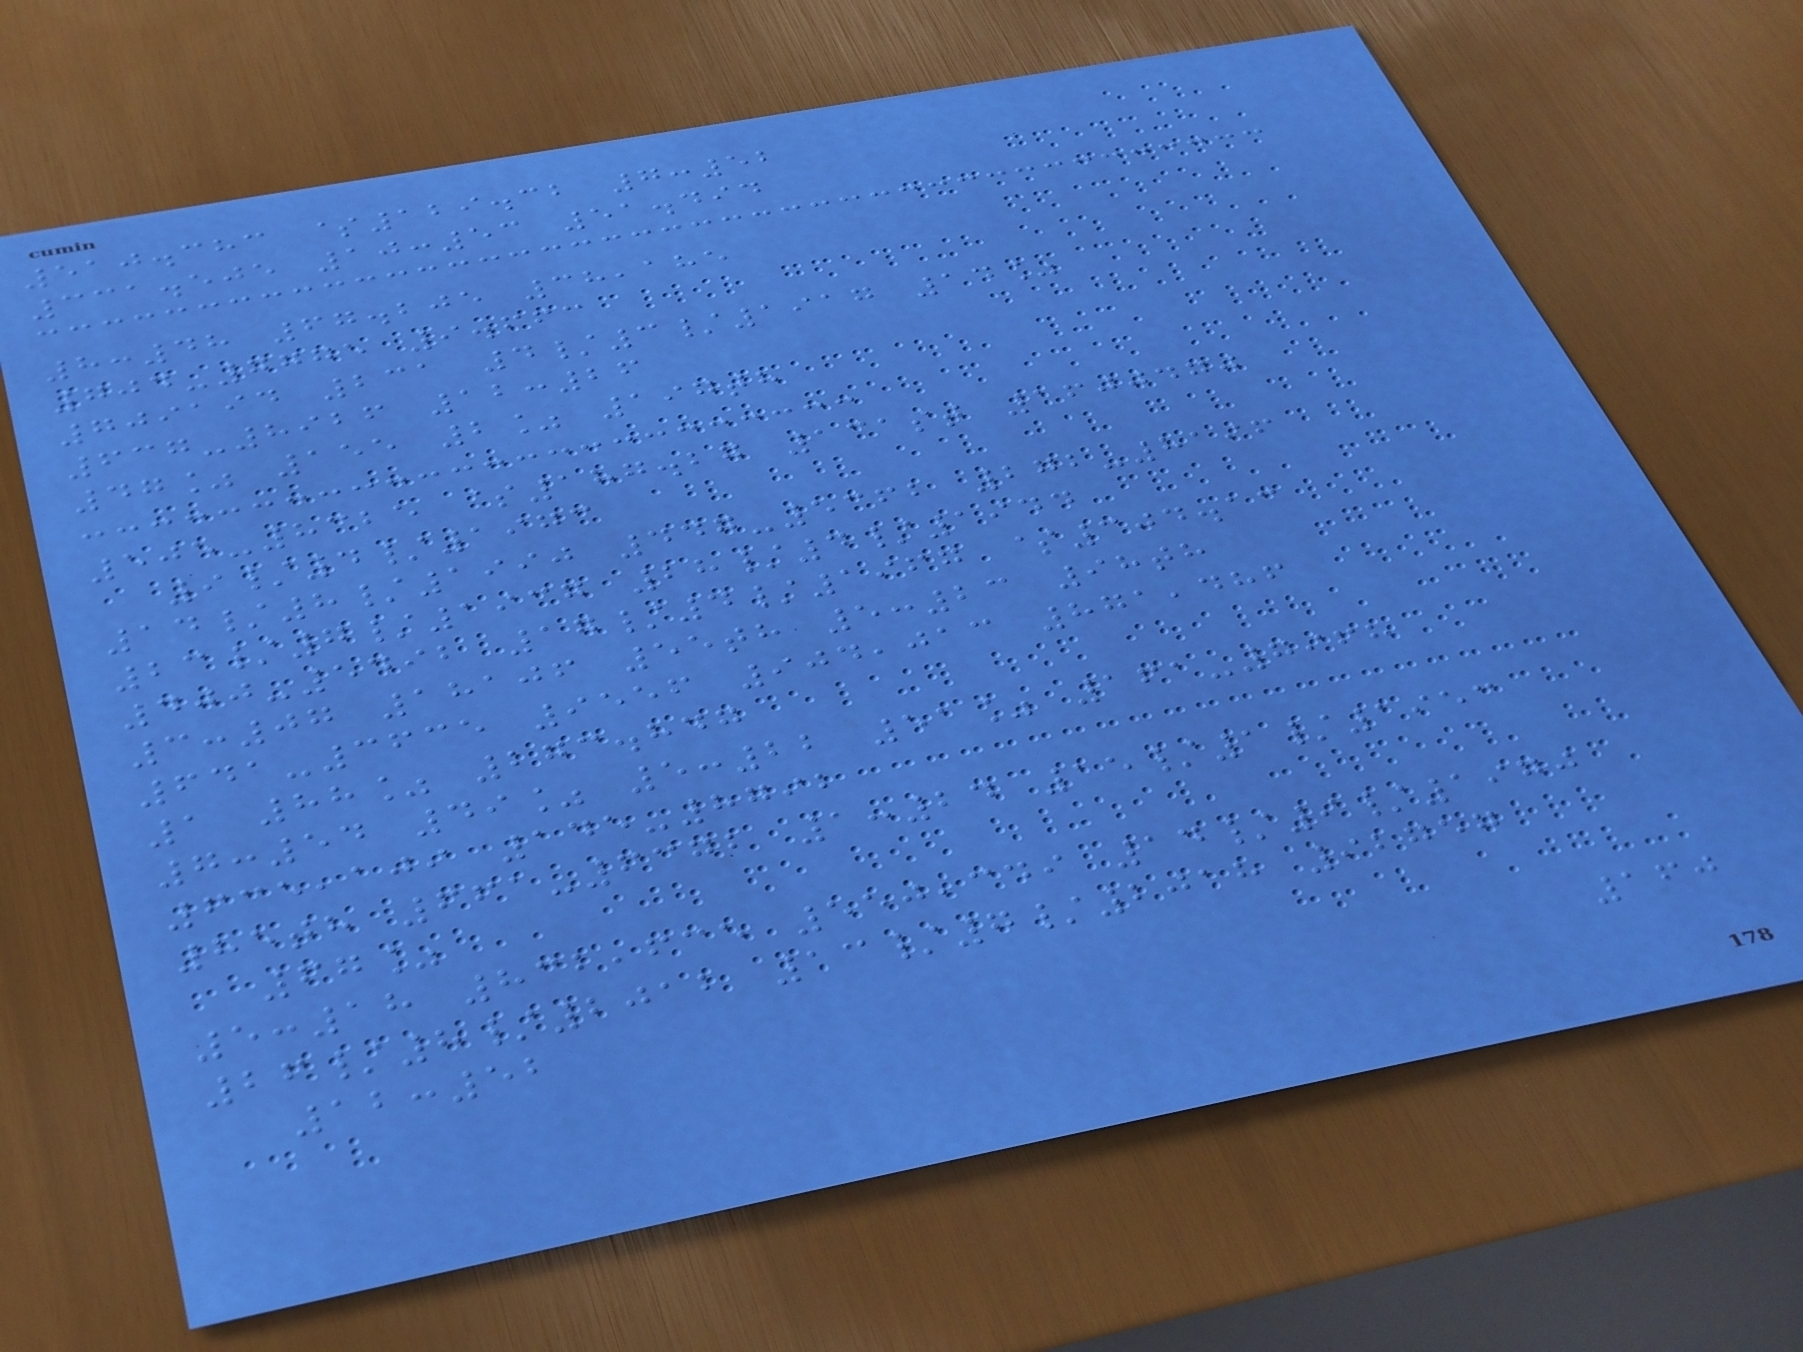510.383 $129.32 7:52
331.505 10:53 51.494
8:48 67.205 38,185
704-7775 9.663
709194 231 4/3/1917 14%
637-8926 12:26
47% 155 2% 197th
505-8325 $187.27 131st 1600470
9/4/1973
14/8/1990 447-5362 272-8196
23/7/1937 28/4/1944
400-5492 17/4/1967 $304.13
3:07 18106 55th 5:23 98th
641-3635 9556 904,013 871,486
1 88% 273.847
7:54 49% 5:22 51% 161-7968
635,109 145-8792
85th 661-6372 1:24 15/1/1953
67%
5:18 832,635 550,349 14/9/1970
26/8/2012 13/7/2018 92757
12:52
160
